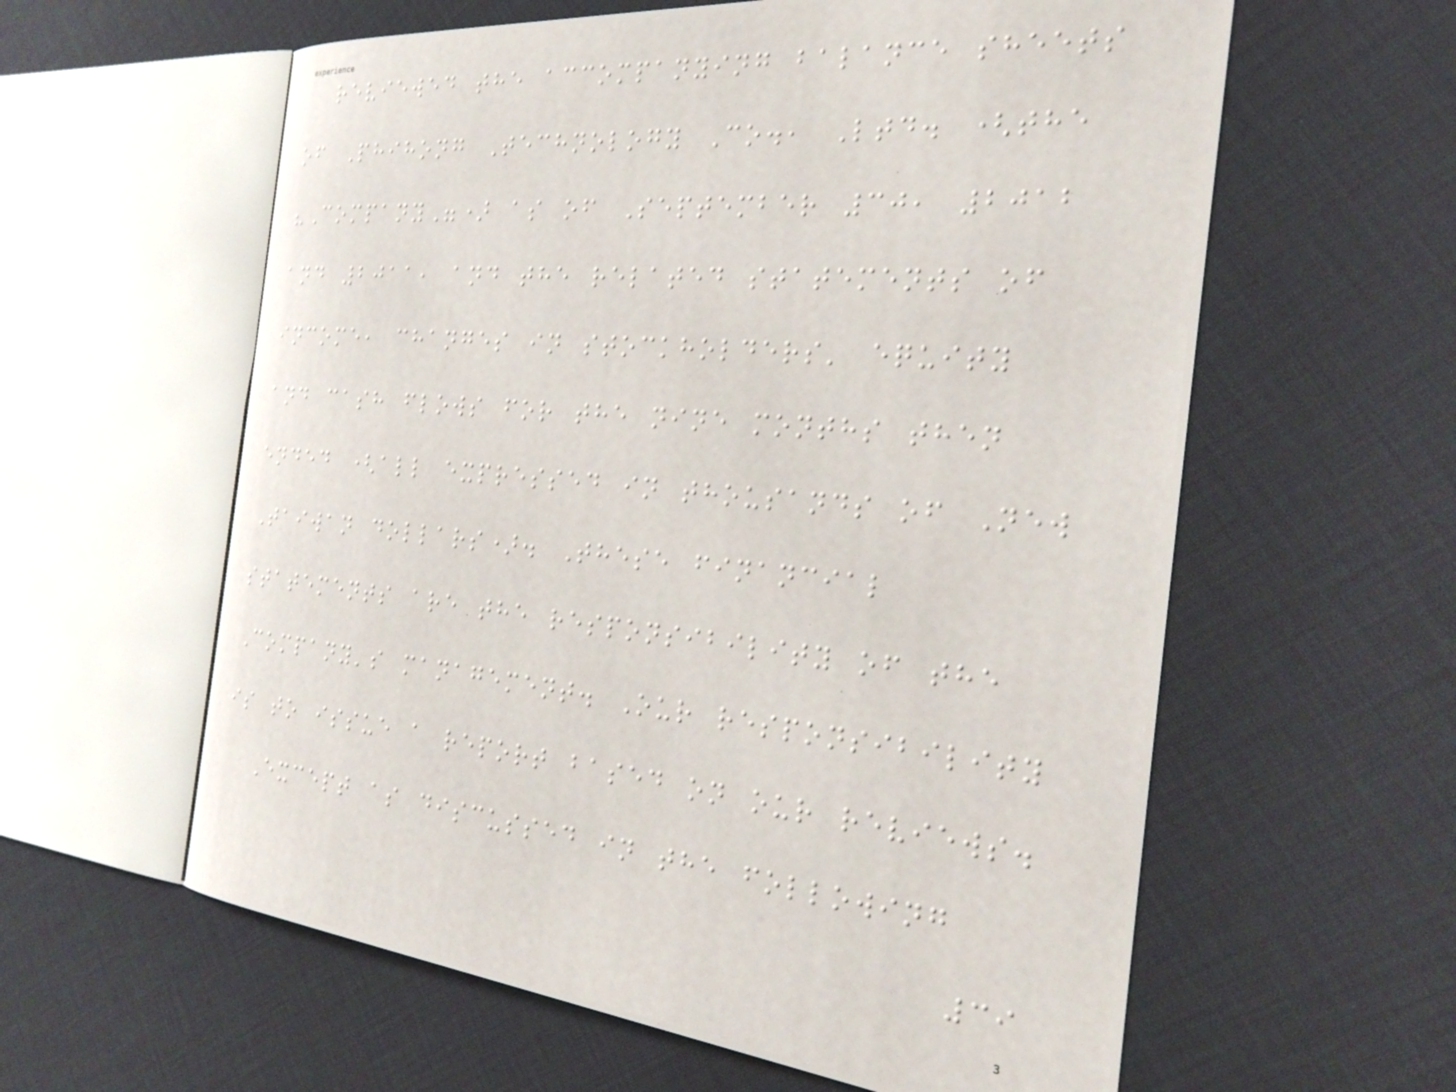reviewed the accompanying balance sheets
of Phihong Technology Co., Ltd. (the
"Company") as of September 30, 2012
and 2011, and the related statements of
income, changes in stockholders' equity
and cash flows for the nine months then
ended (all expressed in thousands of New
Taiwan dollars). These financial
statements are the responsibility of the
Company's management. Our responsibility
is to issue a report based on our reviews.
Except as discussed in the following
39
